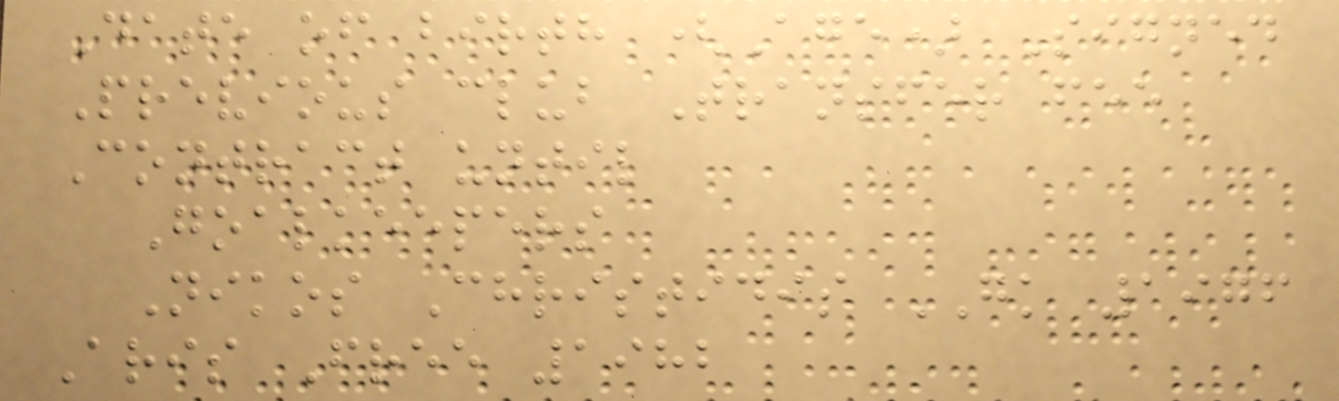Date of birth (Age) Signed
Previous club Transfer fee
Contract until
Goalkeepers
Nikos Christidis GK 1976
Aris Free 1982
